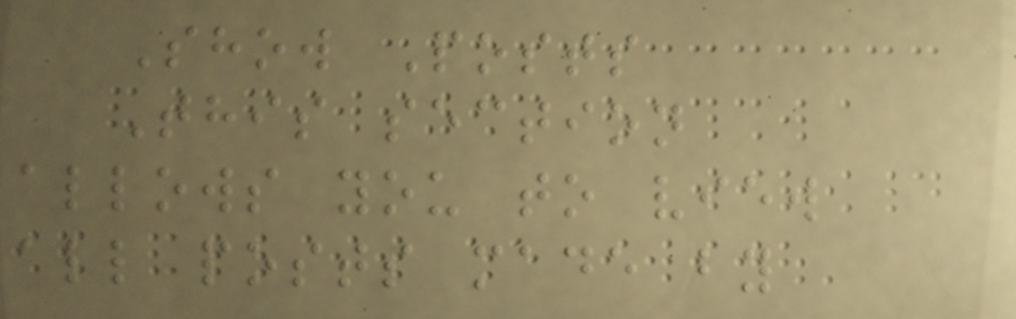Show Posts
This section
allows you to view
all posts made by
